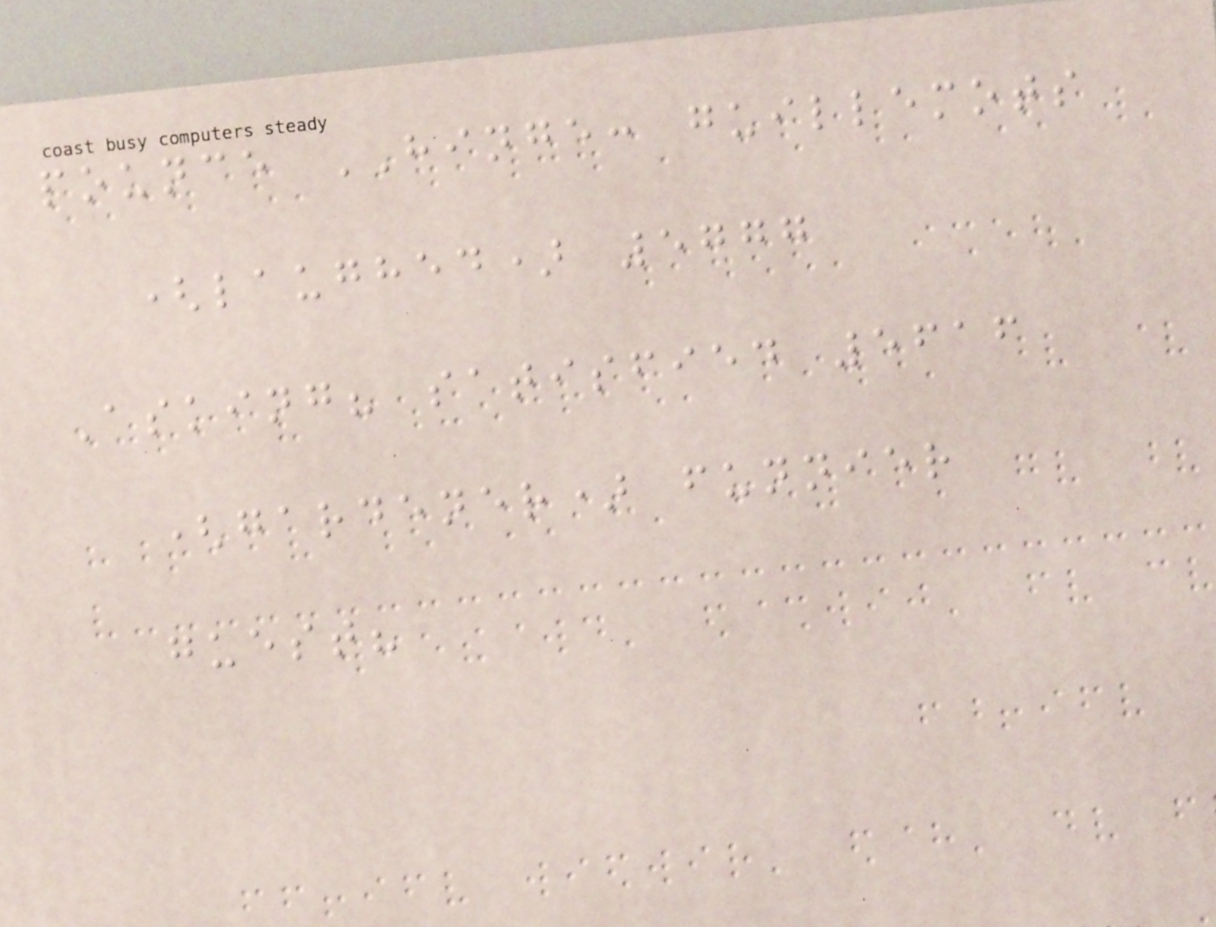pounce HINGE: guillemots
(laughed) 5777
Asking? satisfied 5616
(gardener) funnier
guest?
